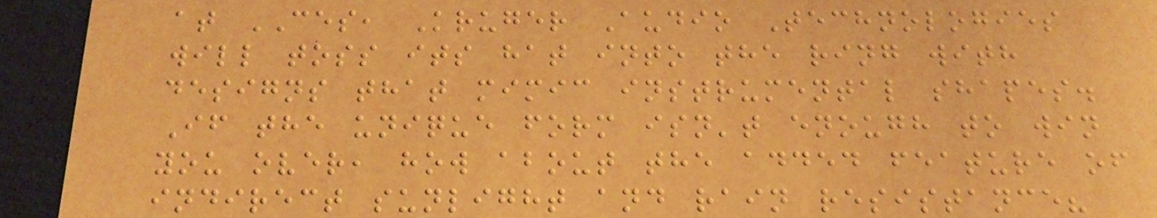at CES, Kruger Audio Technologies
will toss its hat into the ring with
designs that mimic instrumental shapes.
If the unique form isn't enough to win
you over, how about the added feature of
indirect sunlight and rain resistance?
